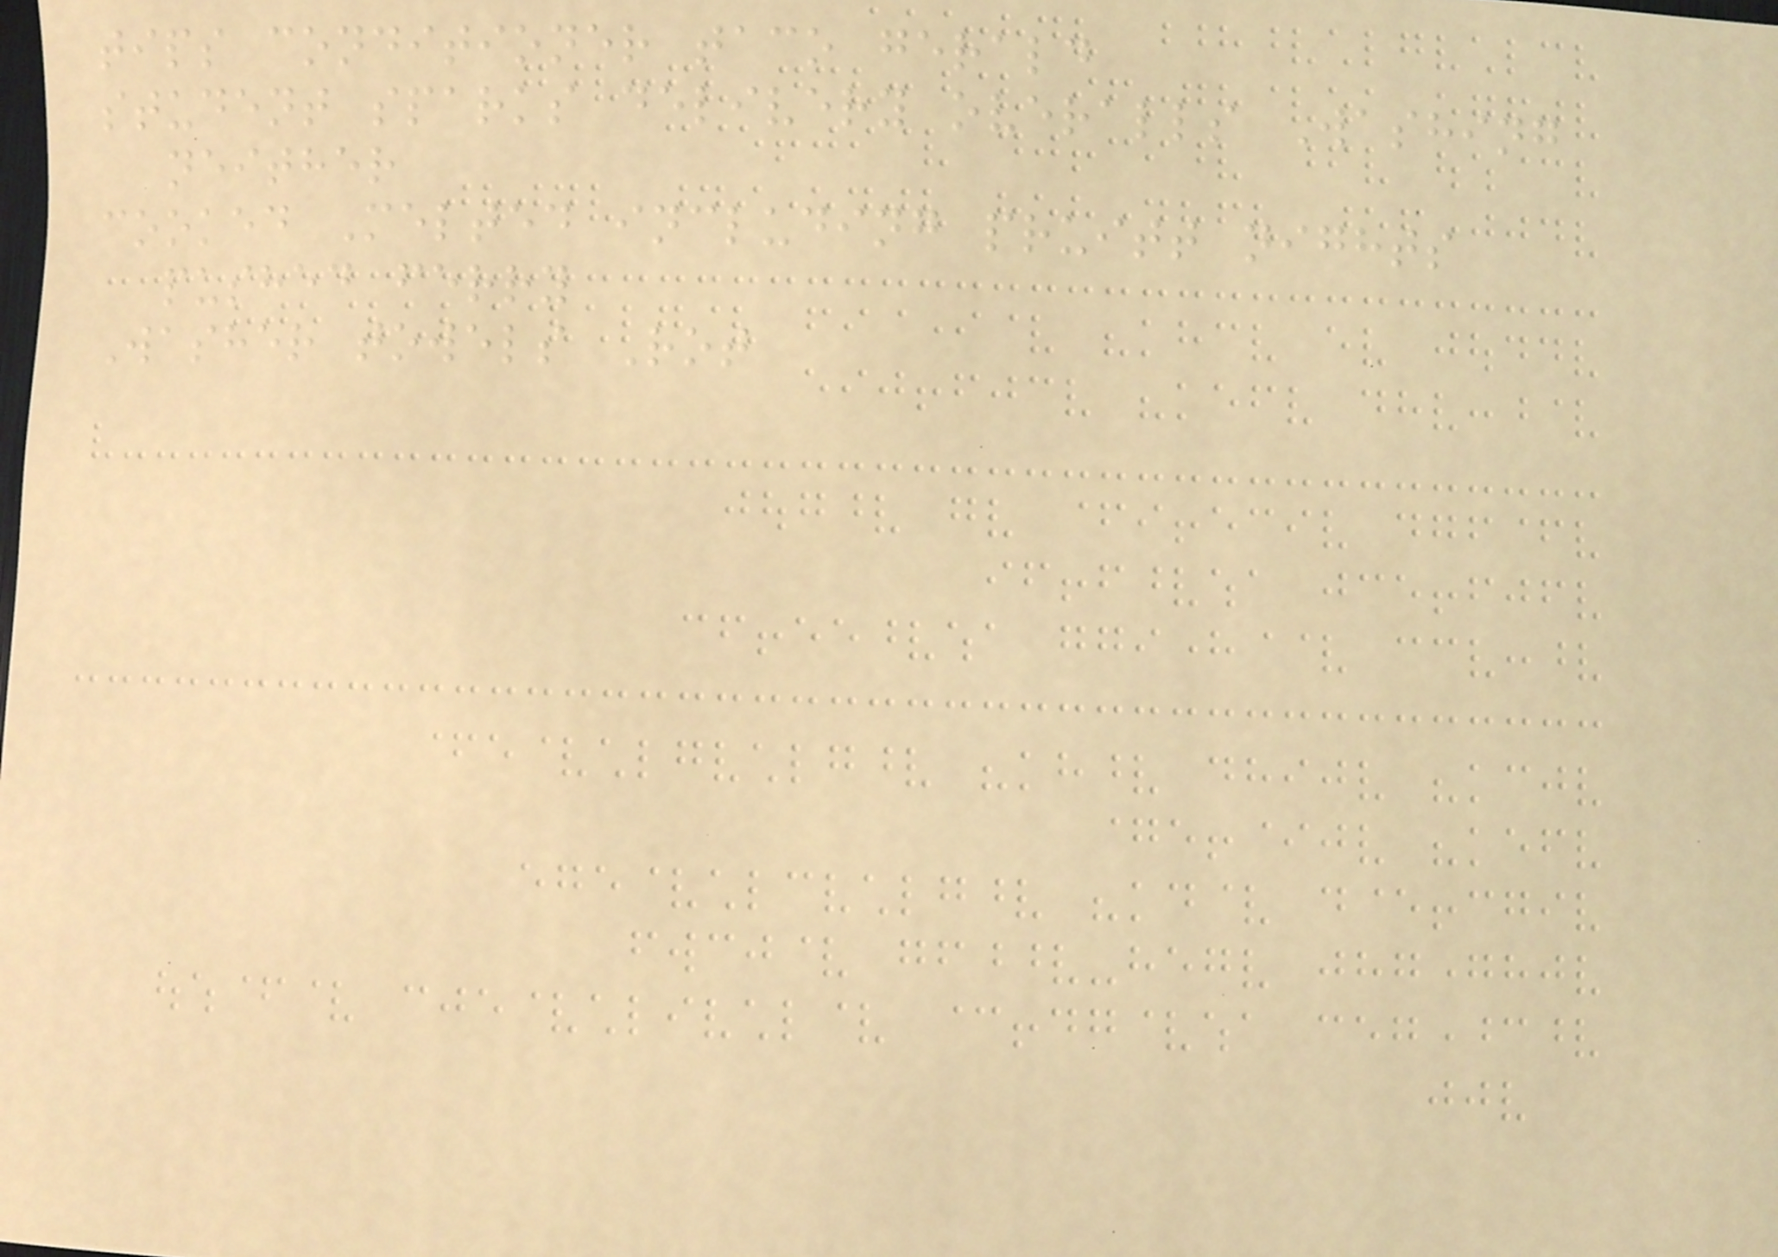tips conditioner taco gerald
student sparks delivery overalls Washing
neither
cooked Melted including pruitt nights
pushed ferry
Washer towels Rot
